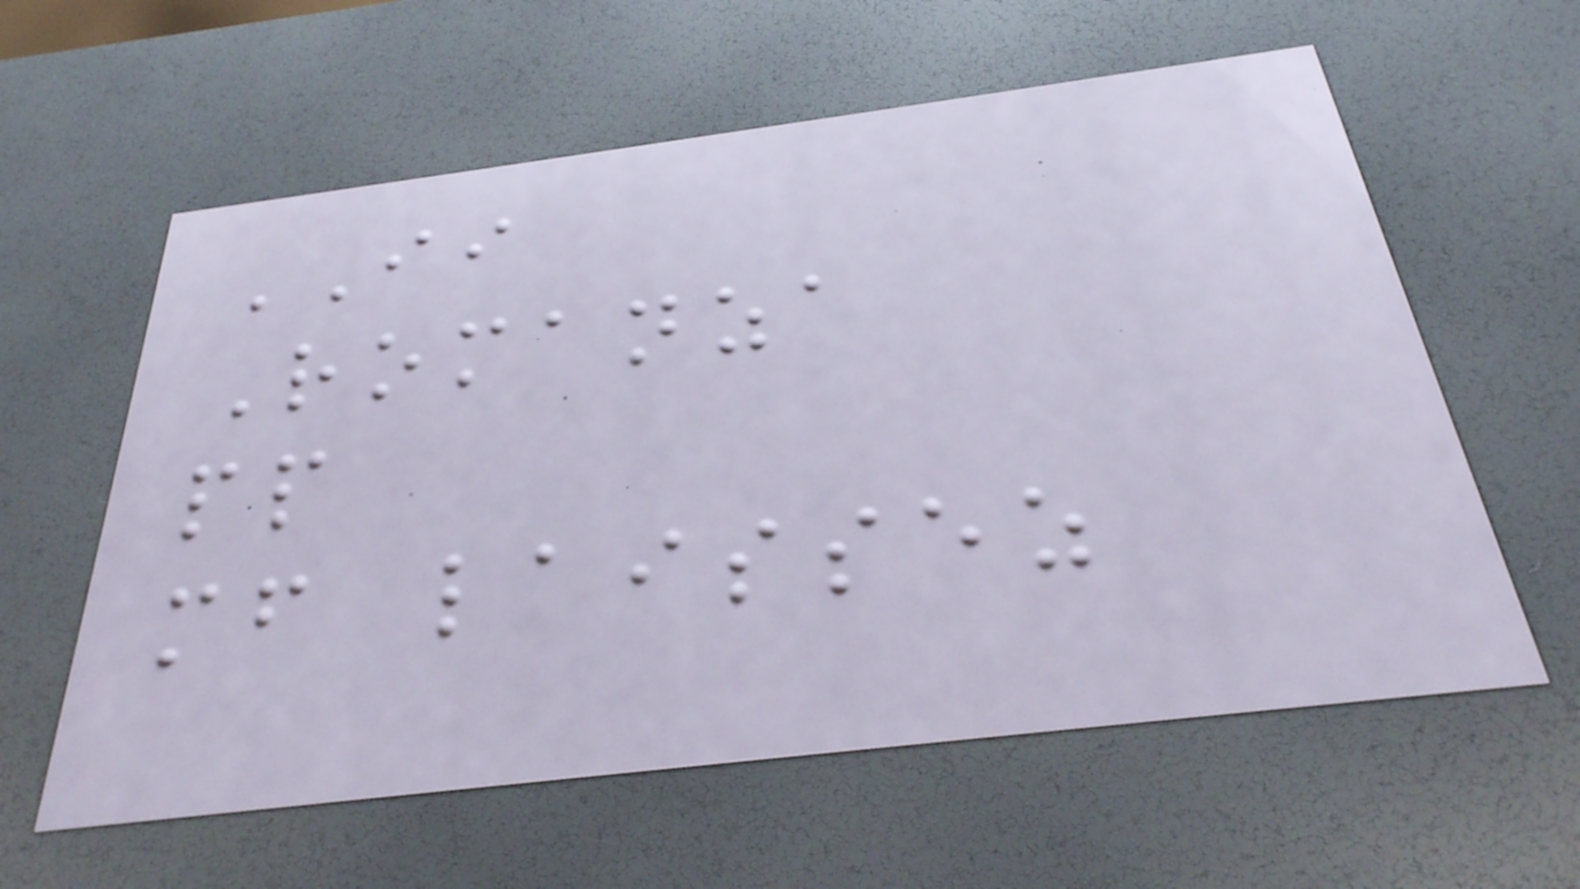II
Romanza
pp
mf laissez
